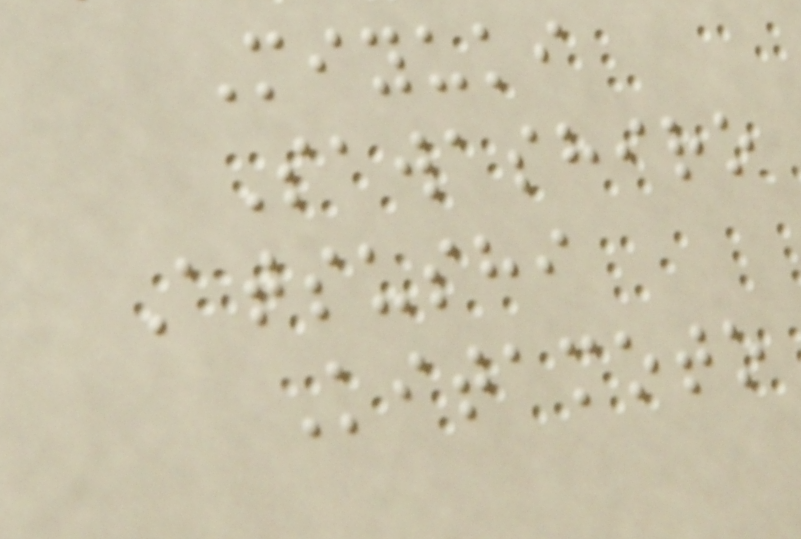Miyuki
Sawashiro
Atsushi
Kitamoto
